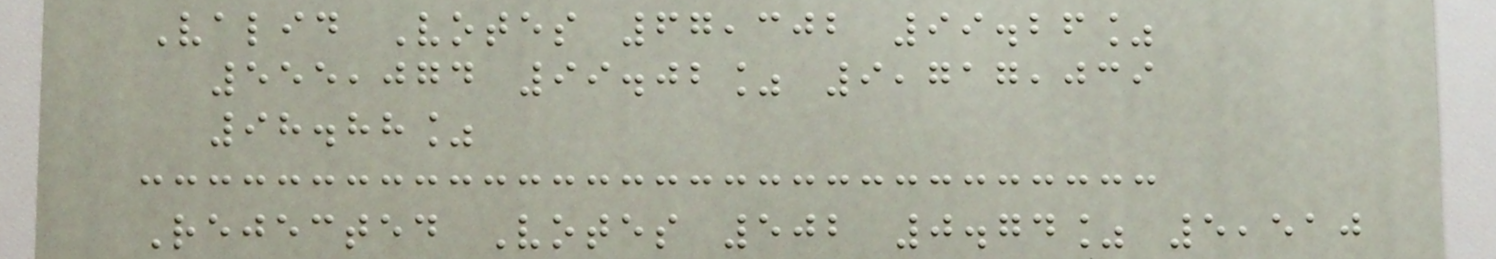Valid Votes 67,302 99.26%
555,074 99.02% 9,717,039
98.88%
Rejected Votes 502 0.74% 5,510
